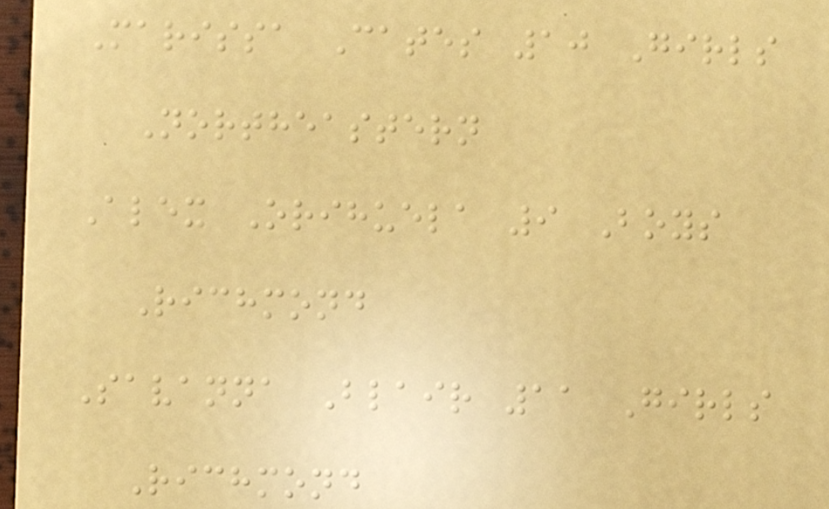Marissa Cates 10 Girls
Northeastern
Alex Orihuela 9 Boys
Richmond
Savanna Blair 11 Girls
Richmond
